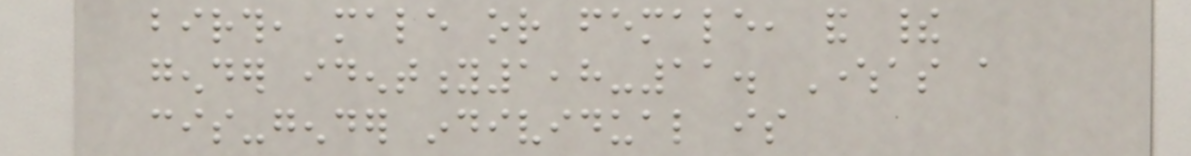birth, male or female, and their
gender identity1,8-11. Whereas a
cis-gender individual is
